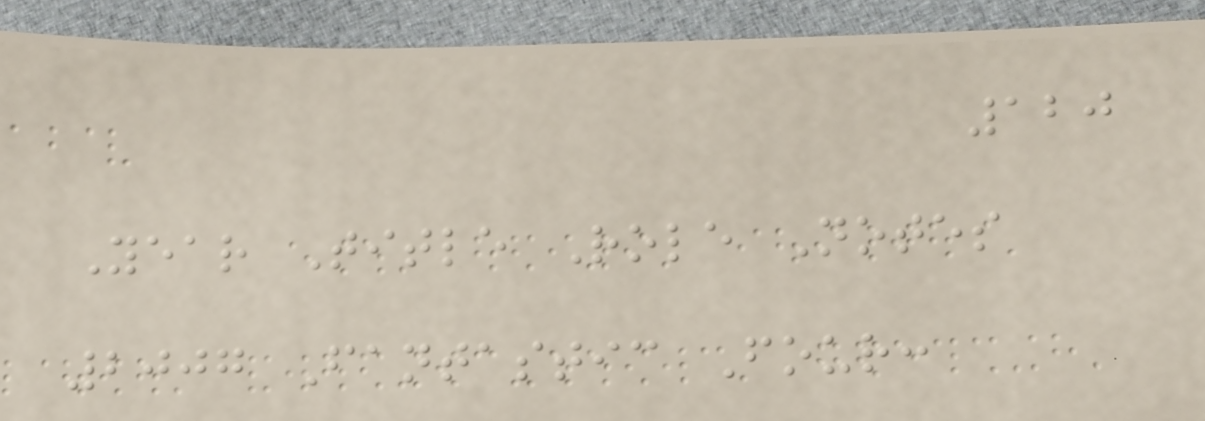120
Year Title Role Notes
2007 Fantastic Four:
